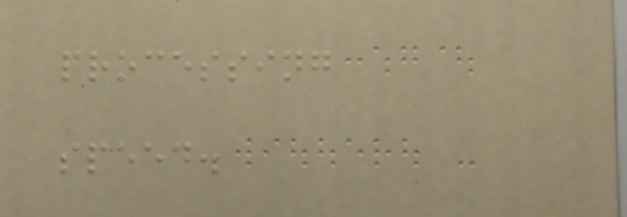processing
speed.
